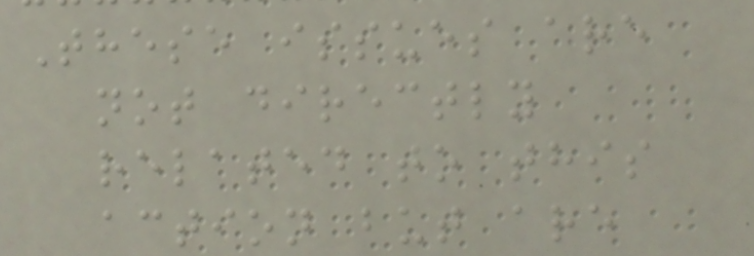These issues are
not directly
related to this
action but are
